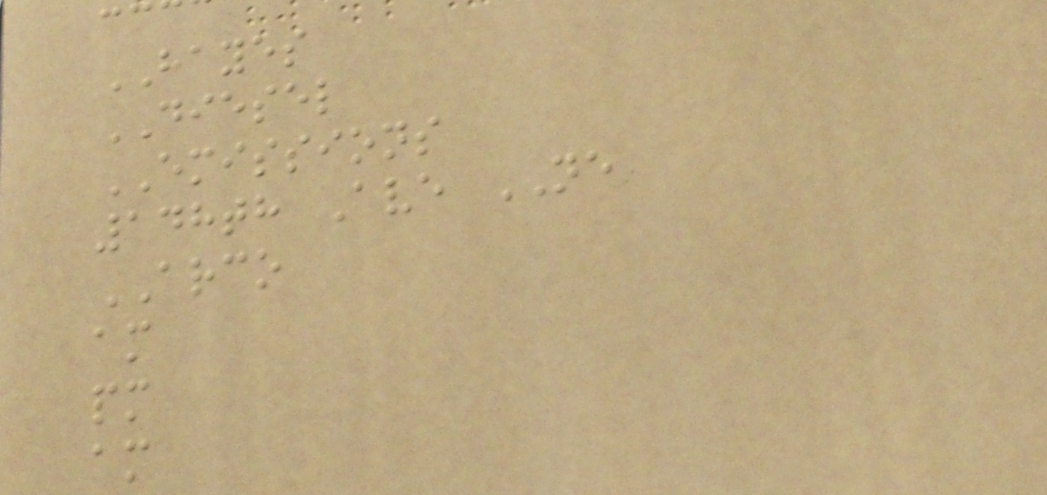HAYES
DIESEL
EMISSIONS
148th Ave NE
ARCO
am
pm
am
